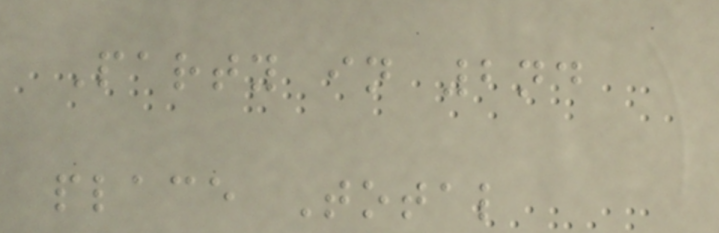Party in 2nd
place Total
